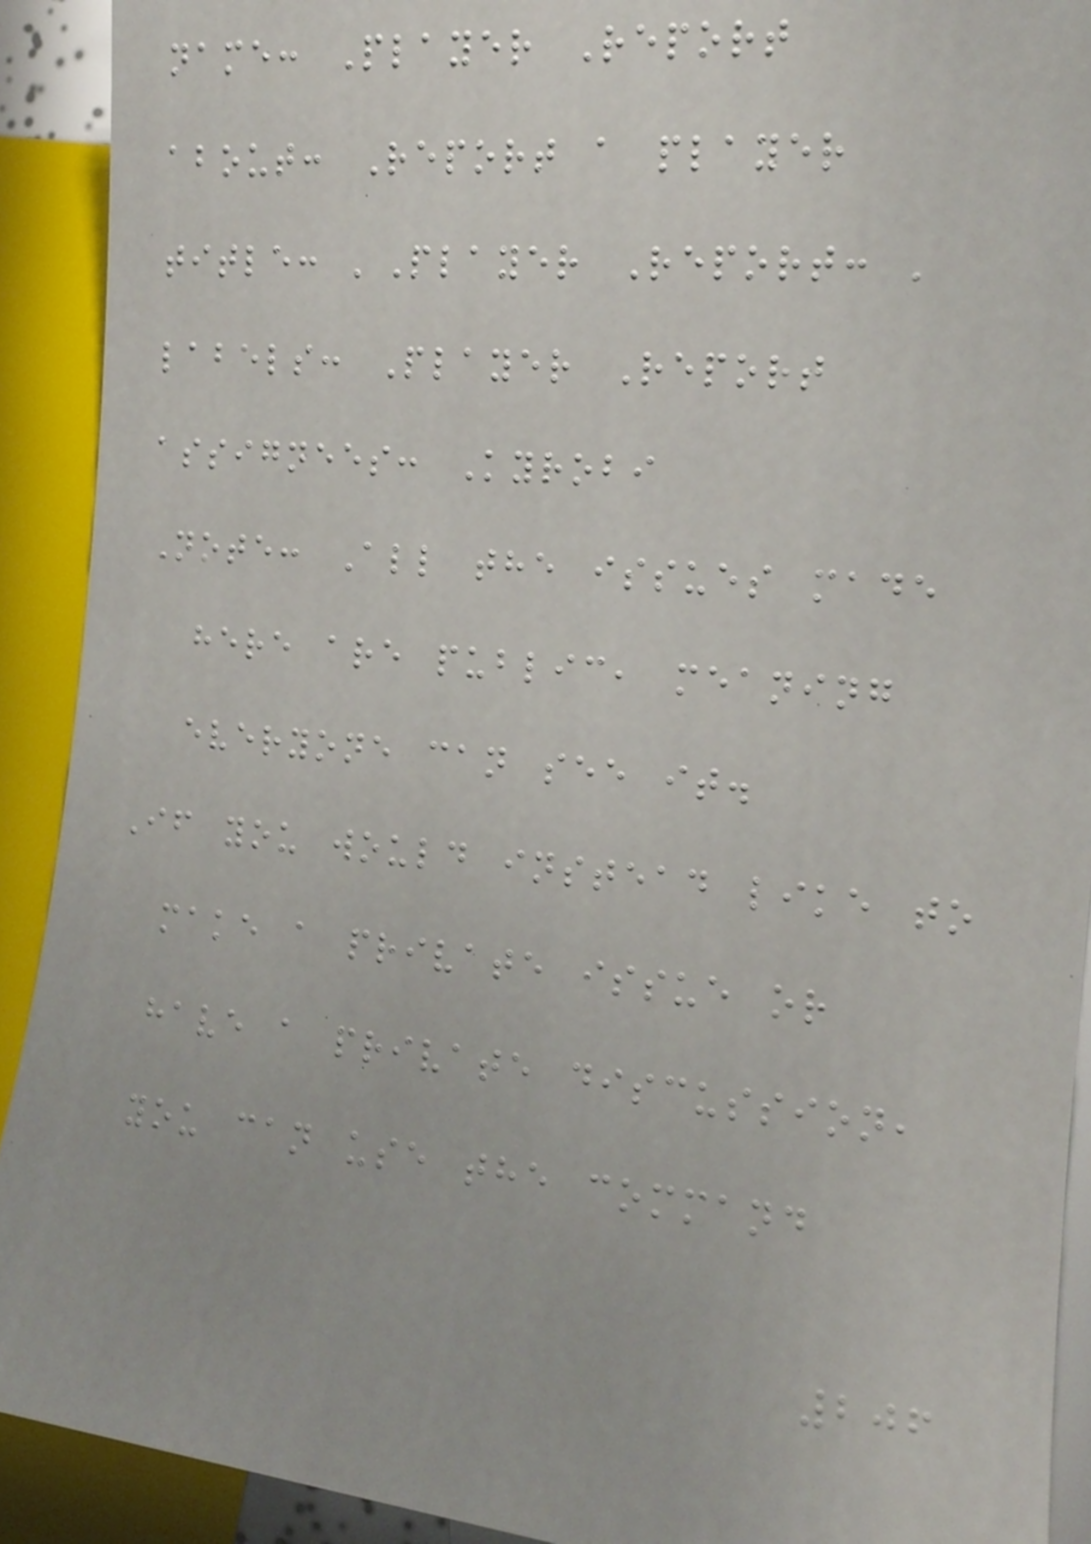name: Player Report
about: Report a player
title: 'Player Report: '
labels: Player Report
assignees: Kyrobi
Note: All the issues made
here are public, meaning
everyone can see it.
If you would instead like to
make a private issue or
have a private discussion,
you can use the command
206
